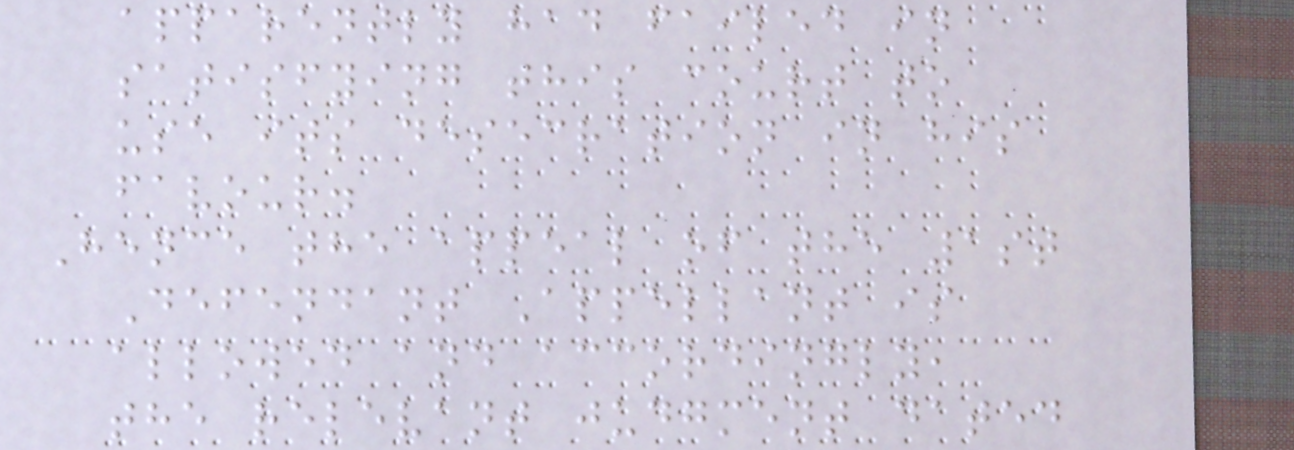apparently had failed in
satisfying this court to
use its desecration in his
favour.
Hence the appeal of the 1st
Defendant Appellant is
allowed and accordingly,
the relevant judgment dated
